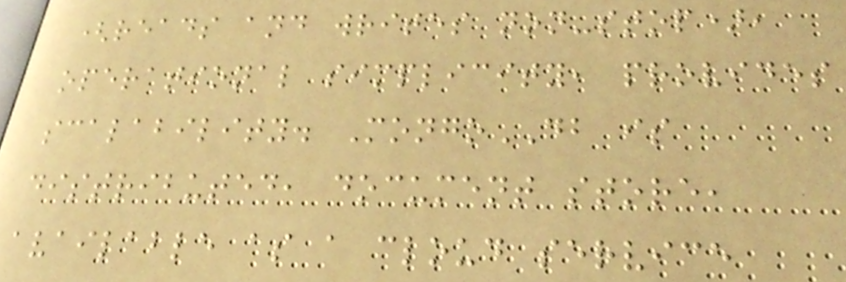(reads and writes non-stop),
operational simplicity, provides
scalability. MongoDB is
distributed, document store,
available as a cloud service
